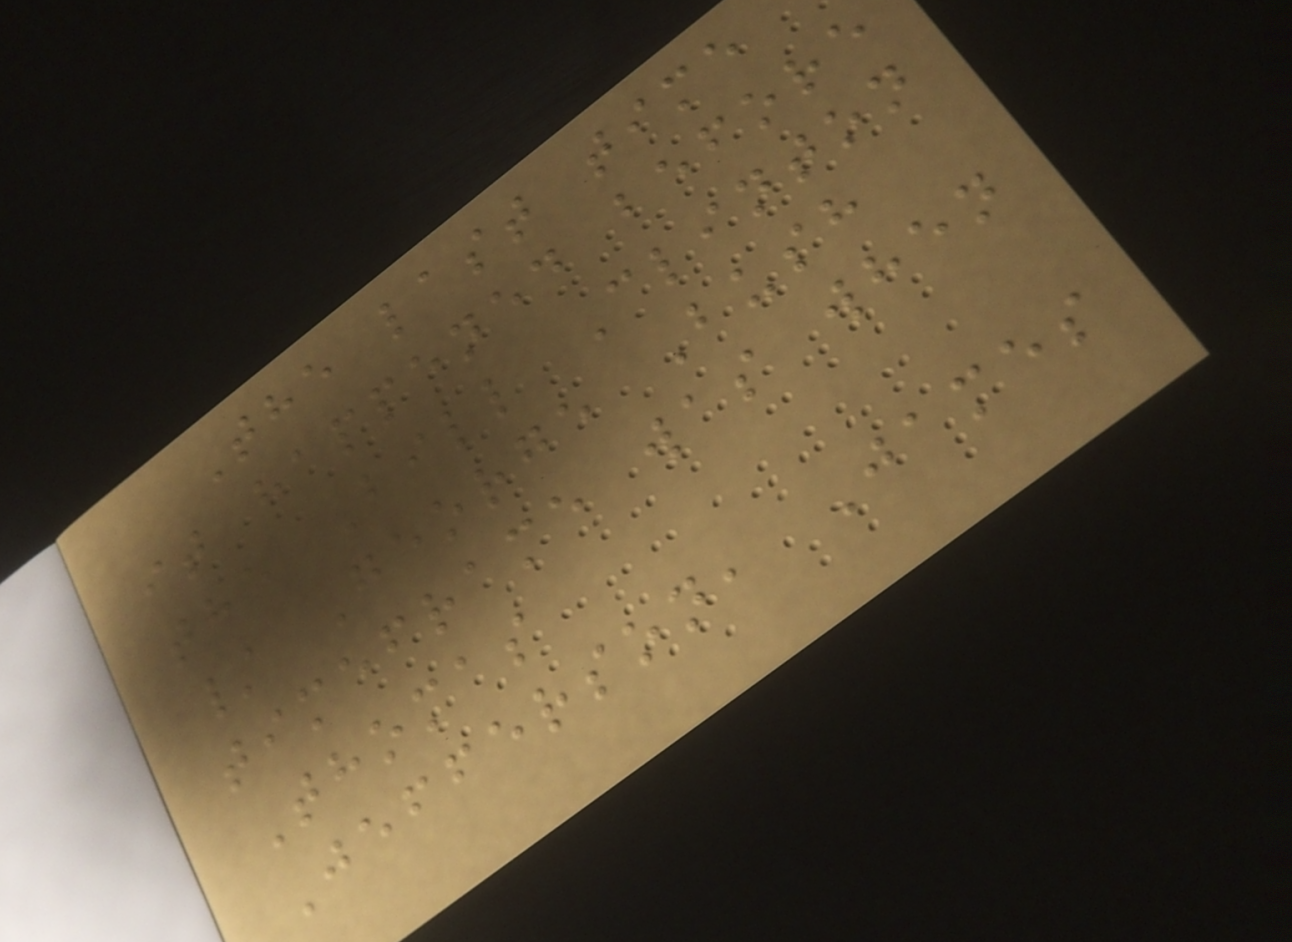The last time
it happened before
the Bill Clinton
/ George Bush
timeframe was when
Thomas
Jefferson, James
